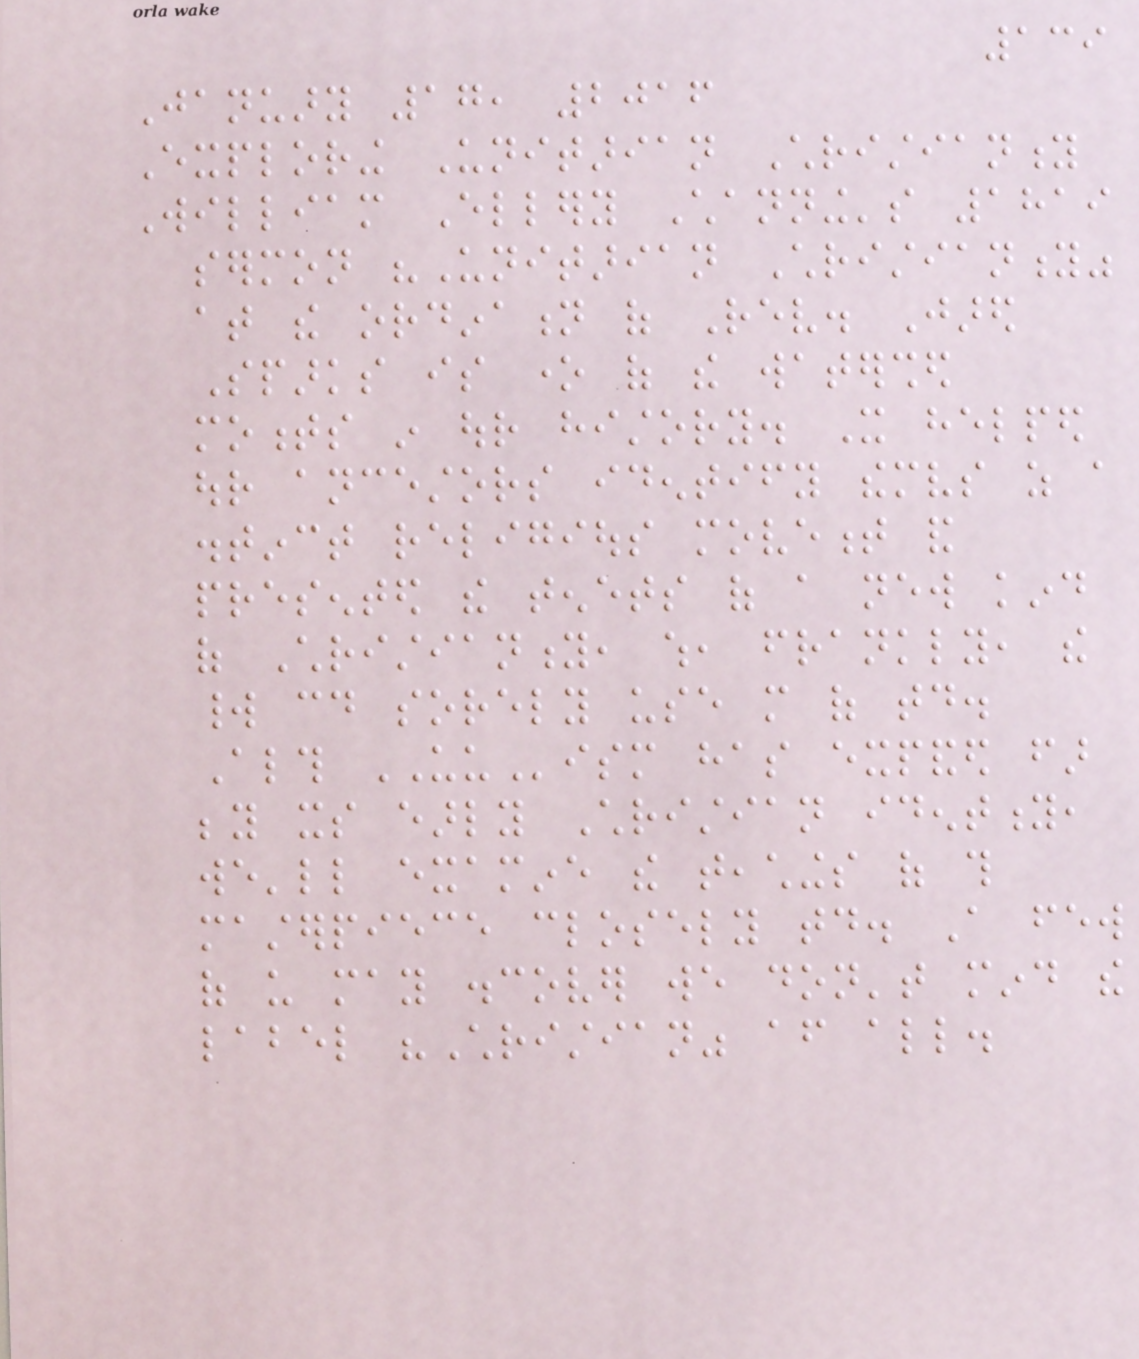139
January 17, 2016
Exploring Unitarian Christianity
William Ellery Channing's 1819
sermon "Unitarian Christianity"
at the ordination of Rev. Jared
Sparks is one of the watershed
moments in our history. It helped
our ancestors identify themselves as a
distinct religious movement and
presented the tenets of a new kind
of Christianity, which, frankly, the
world could sorely use more of today.
Although UUism has expanded far
beyond its early Christian identity,
we'll examine the teachings of this
masterpiece closely today. A few
of us may discover we don't mind the
label "Christian" after all.
